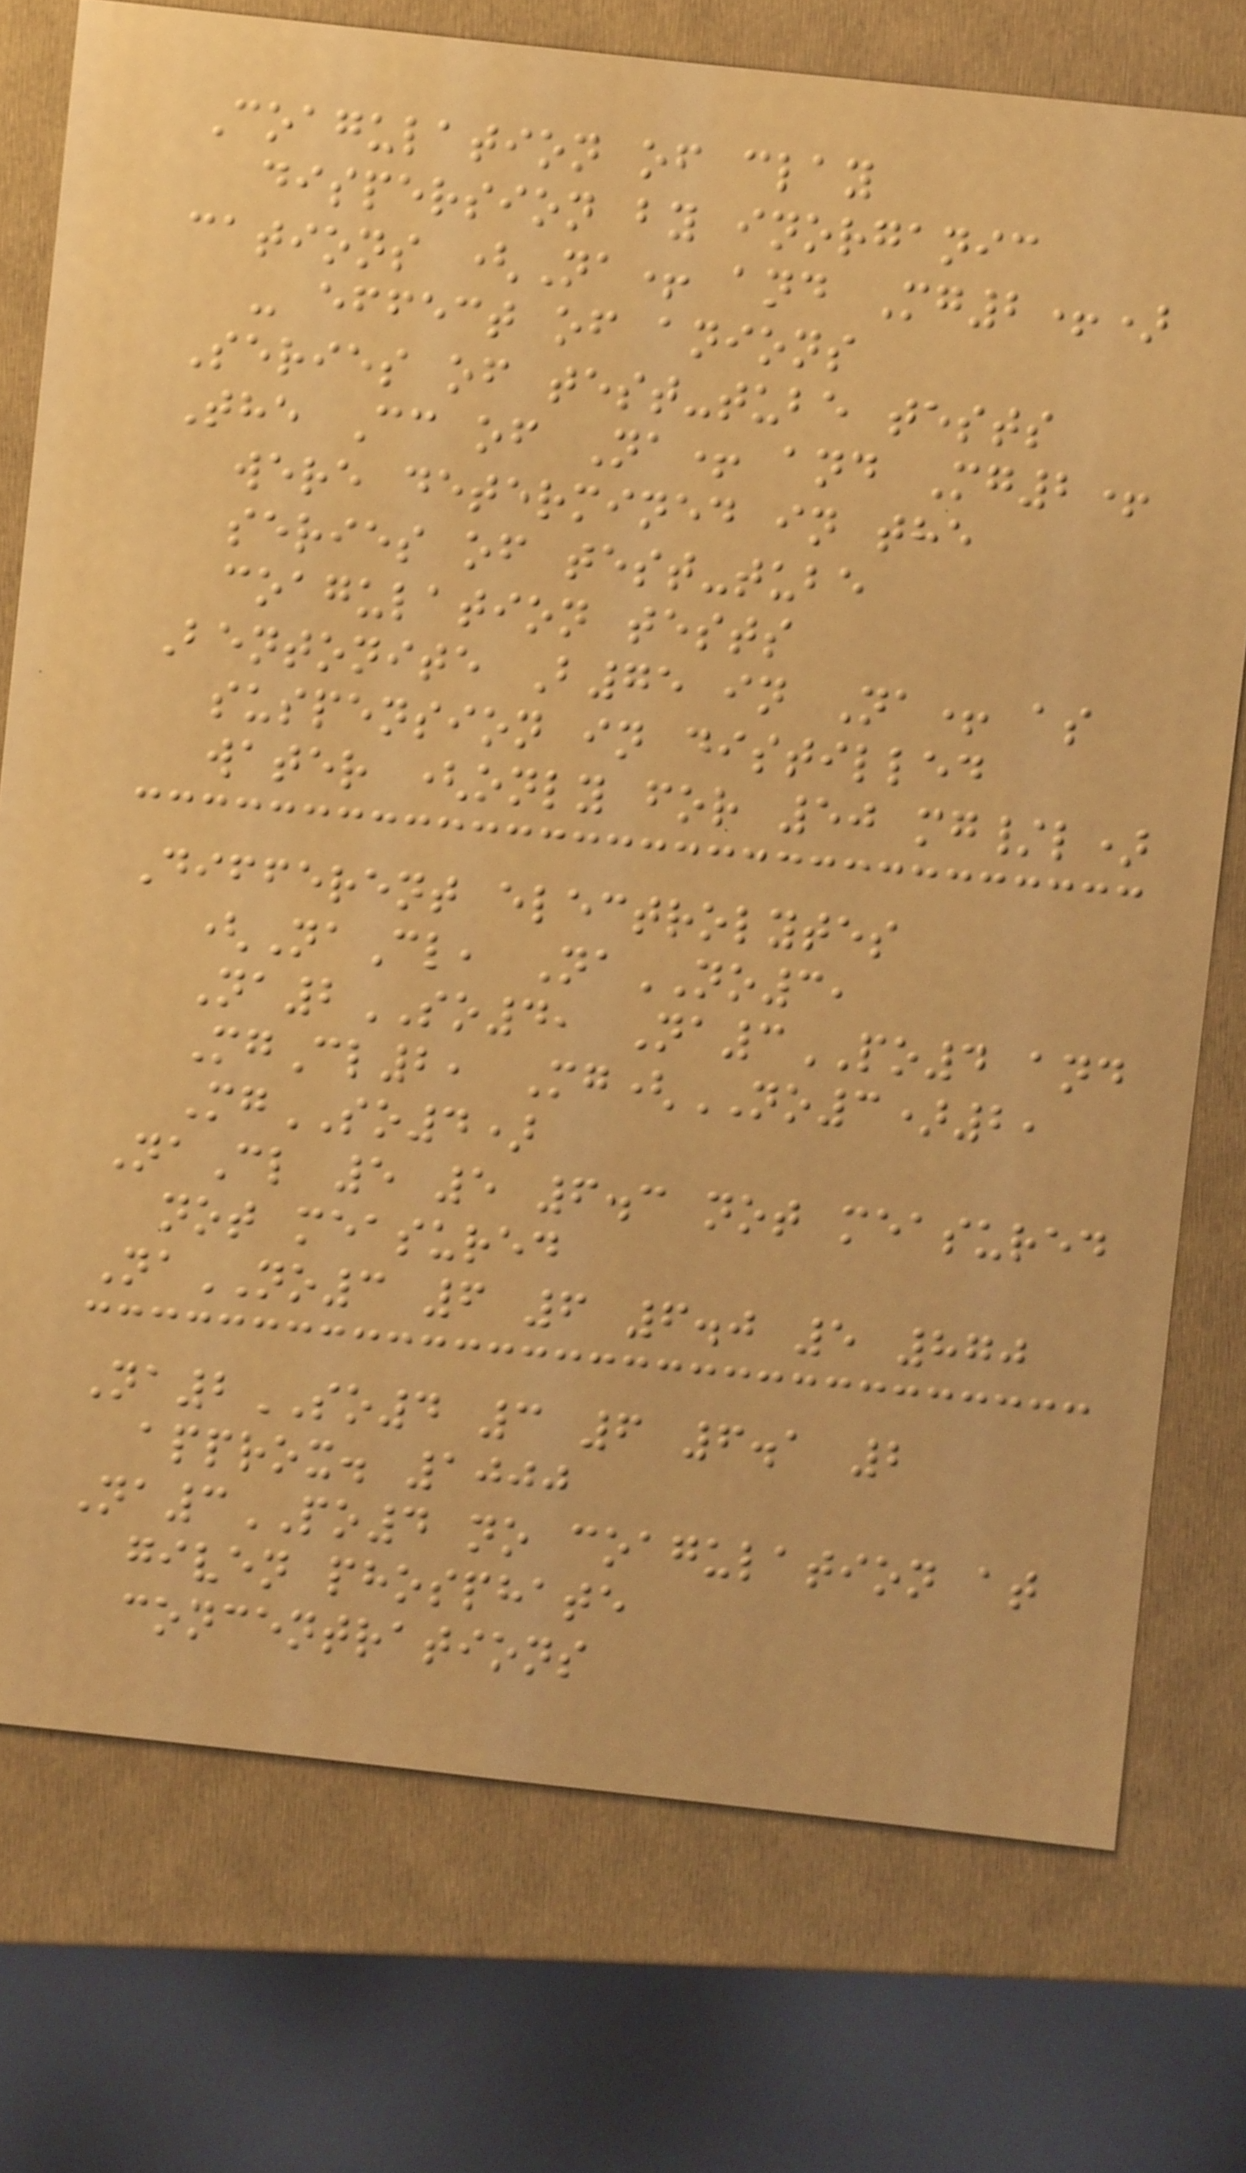Coagulation of clay
dispersion by inorganic
cations (Na+ and Mg2+)
- effect of anions
Series of test-tube tests
The Cc of Na+ and Mg2+
were determined in the
series of test-tube
coagulation tests
Bentonite B75 in Na+ as
suspension in distilled
water (only for 50 mg/l)
Different electrolytes
(NaCl, NaNO3,
Na2SO4, Na3PO4 and
MgCl2, Mg(NO3)2,
MgSO4)
NaCl 5 5 6.3 not measured
not measured
NaNO3 6 6 6.0 5 870
Na2SO4 3 6 6.1 2
approx. 1000
Na3PO4 no coagulation at
given phosphate
concentrations
